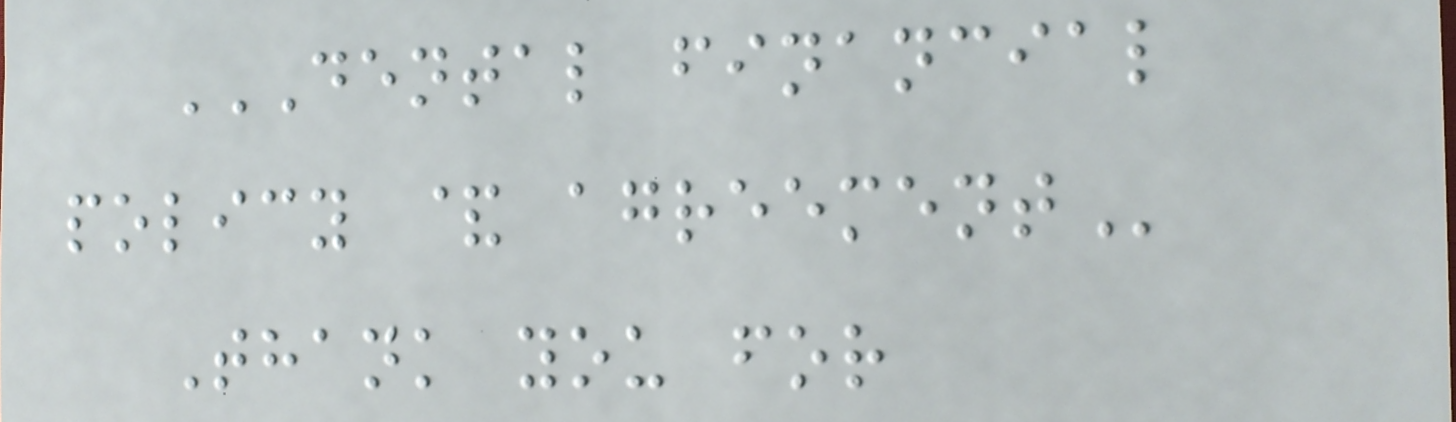DENTAL FINANCIAL
POLICY & AGREEMENT
Thank you for
